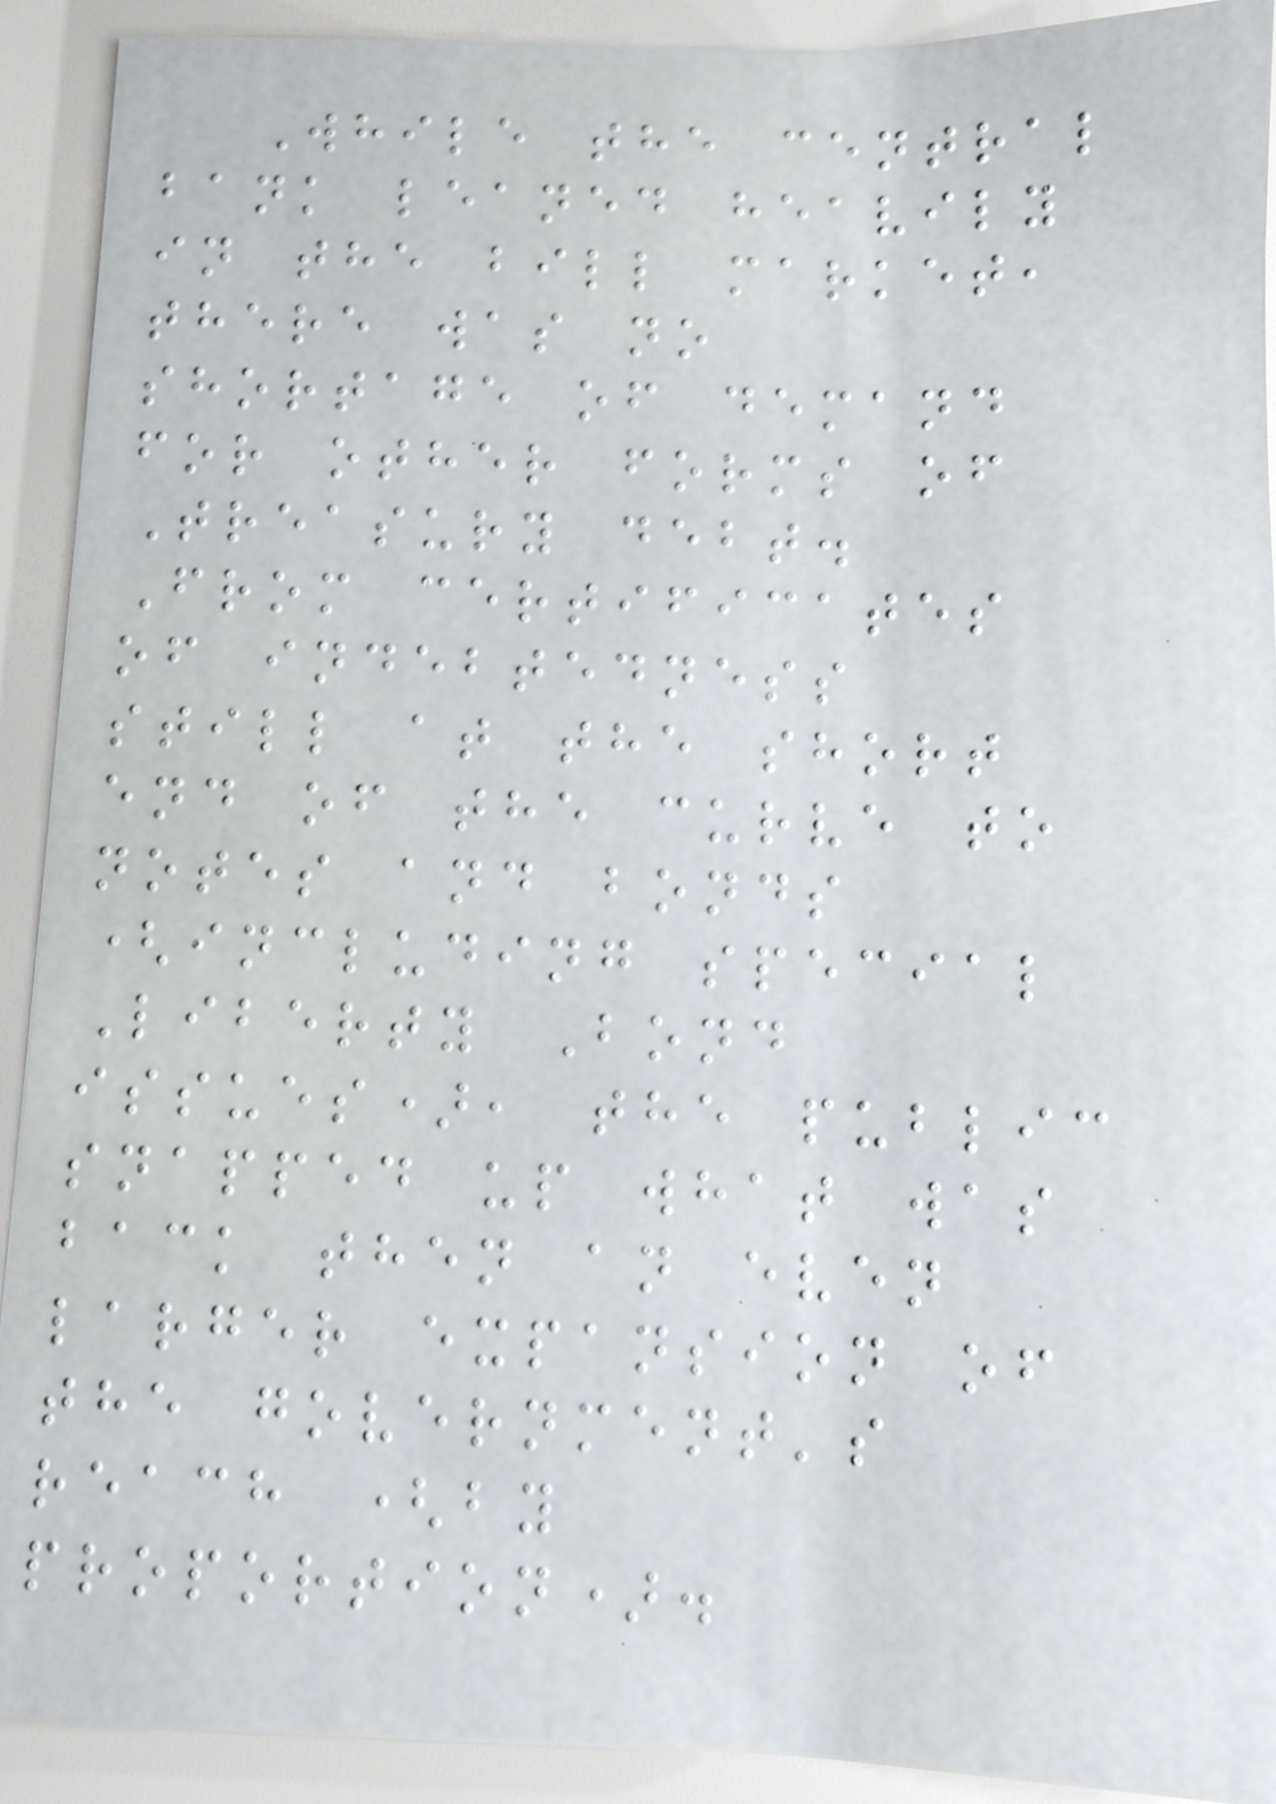While the central
bank leaned heavily
in the bill market,
there was no
shortage of demand
for other forms of
Treasury debt.
From certificates
of indebtedness
still at the short
end of the curve to
notes and bonds
(including special
Liberty Bond
issues), the public
snapped up what was
back then an even
larger expansion of
the government's
reach (by
proportion).
